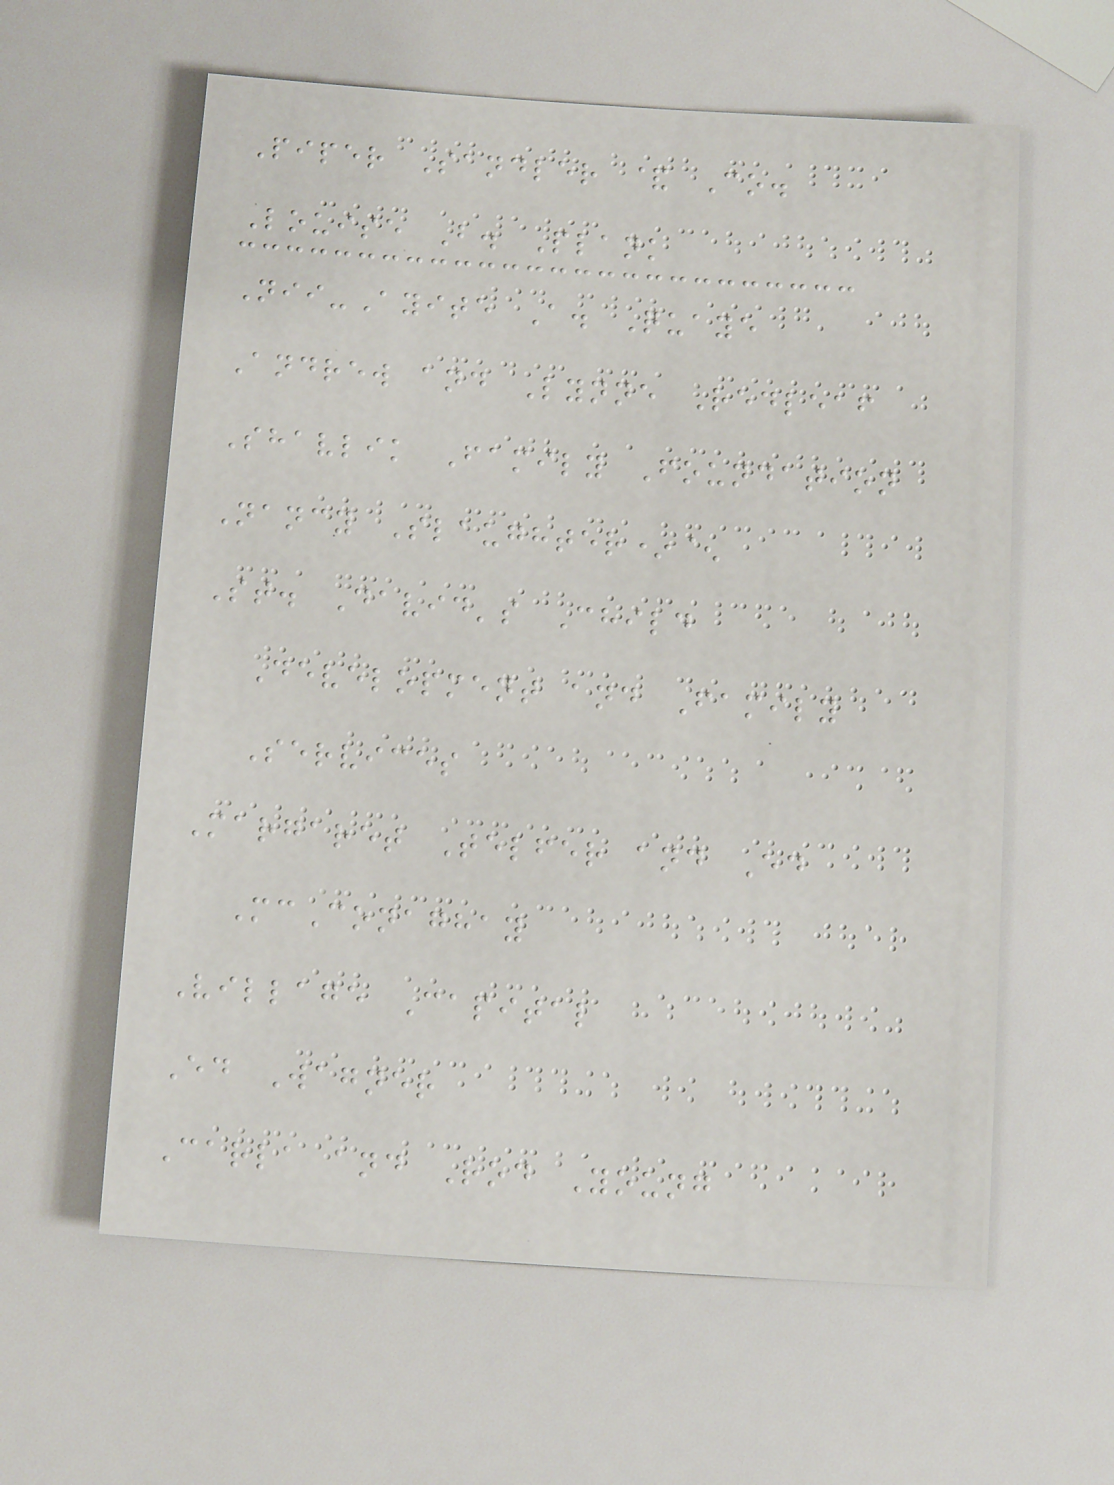Piper Sandler & Co.
Louise B. Plank
Nii-Ayite A. Quaye
Andrew and Lynne Redleaf
Shavlik Family Foundation
Nancy Slaughter*^
St. David's Child
Development and Family
Services
Margaret Telfer and Ed
McConaghay
Village Capital
Ed Wagner
Carla and Rod Young
